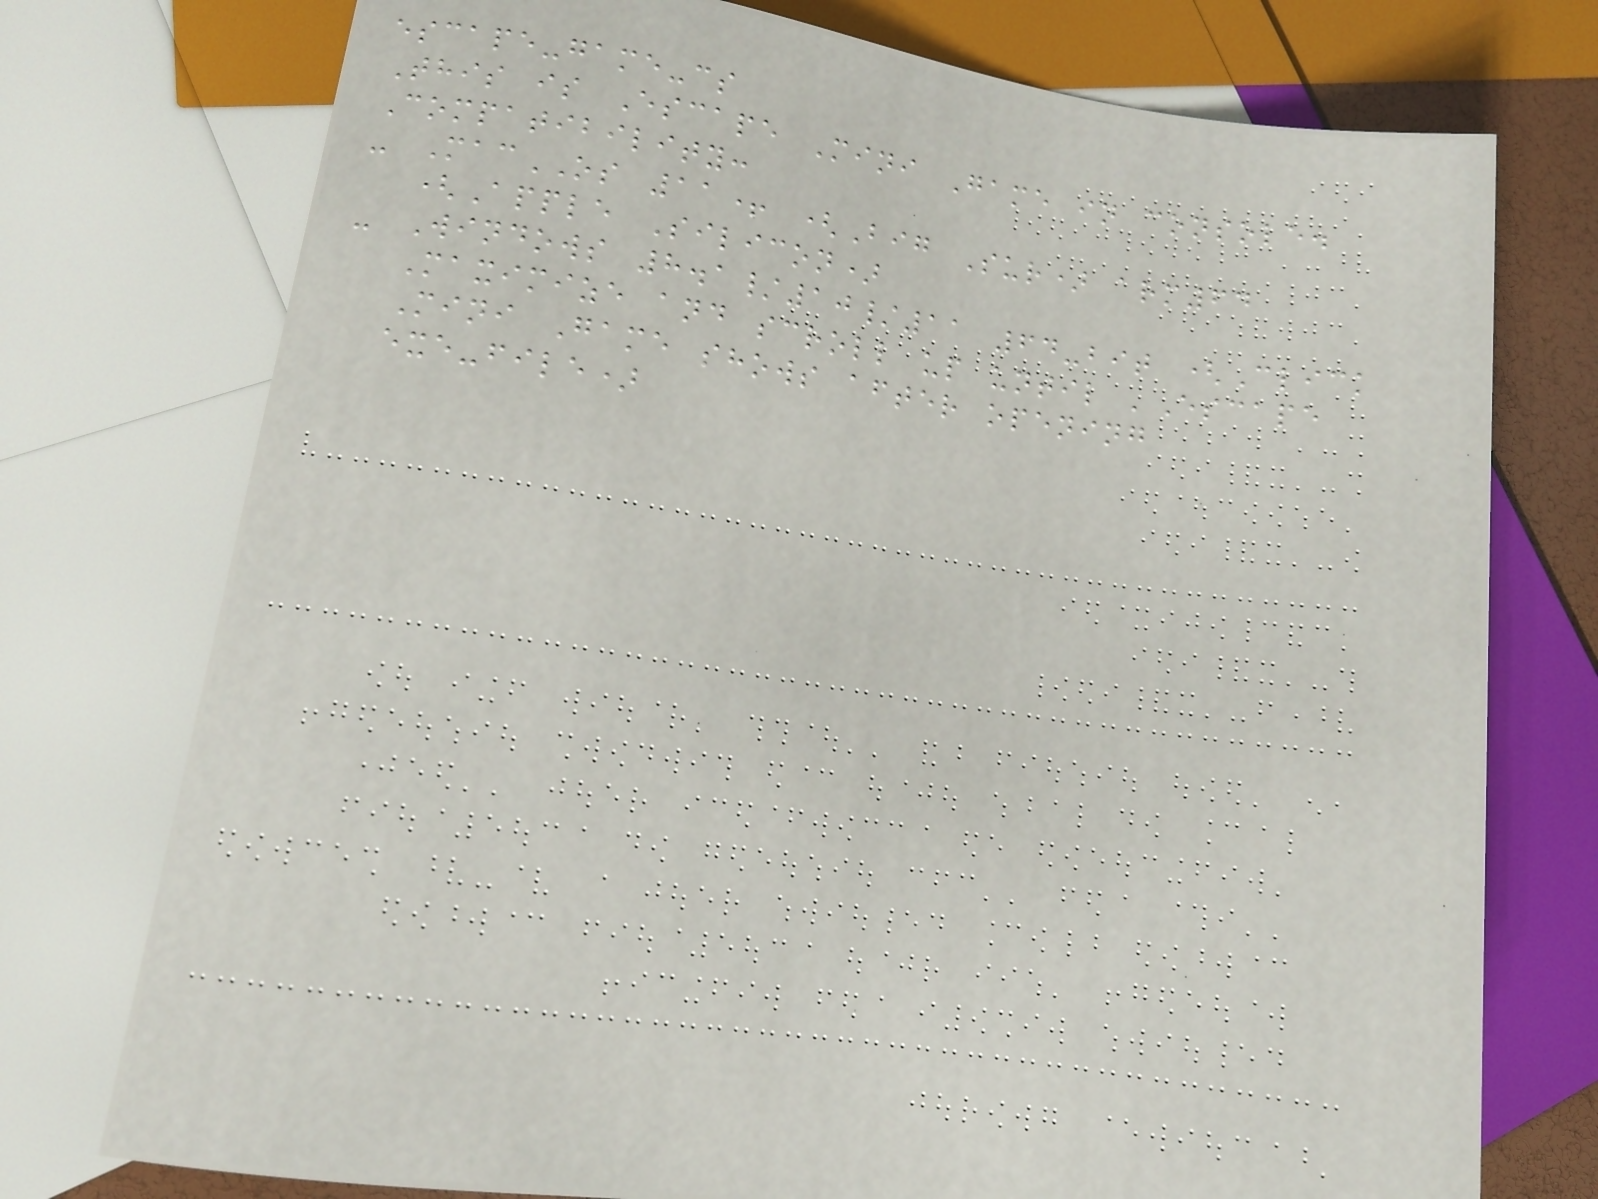escape-game-cs
This is Escape Mini Game in console.
Compatibility:
- MacOS 11+ (Big Sur) arm64
(Apple Silicon)
- Windows 8.1/10/11 64-bit (Click
Maximize and scroll up until 'Escape
Mini Game shows after opening
exe-file)
